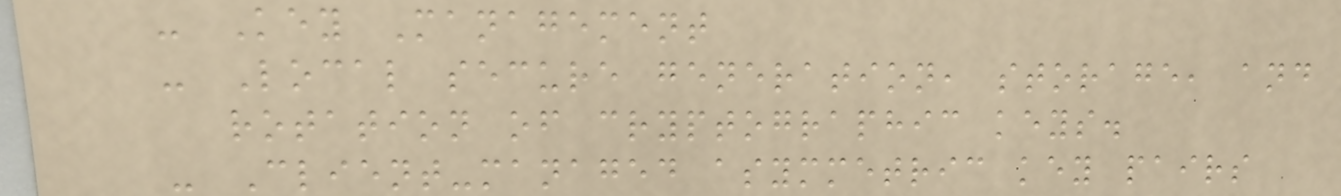- Key Management
- Local secure generation, storage, and
rotation of cryptographic keys.
- Client-managed asymmetric key pairs
